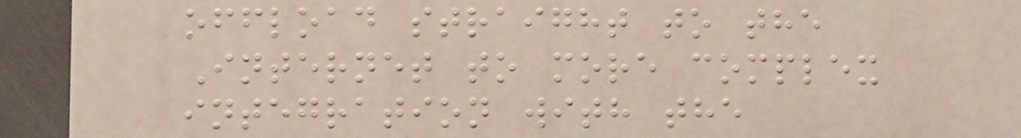offload straight to the
Internet to more complex
integration with the
